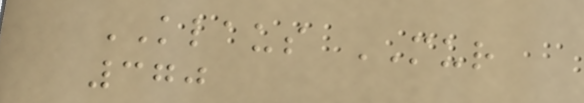KLAUS MUR
370
